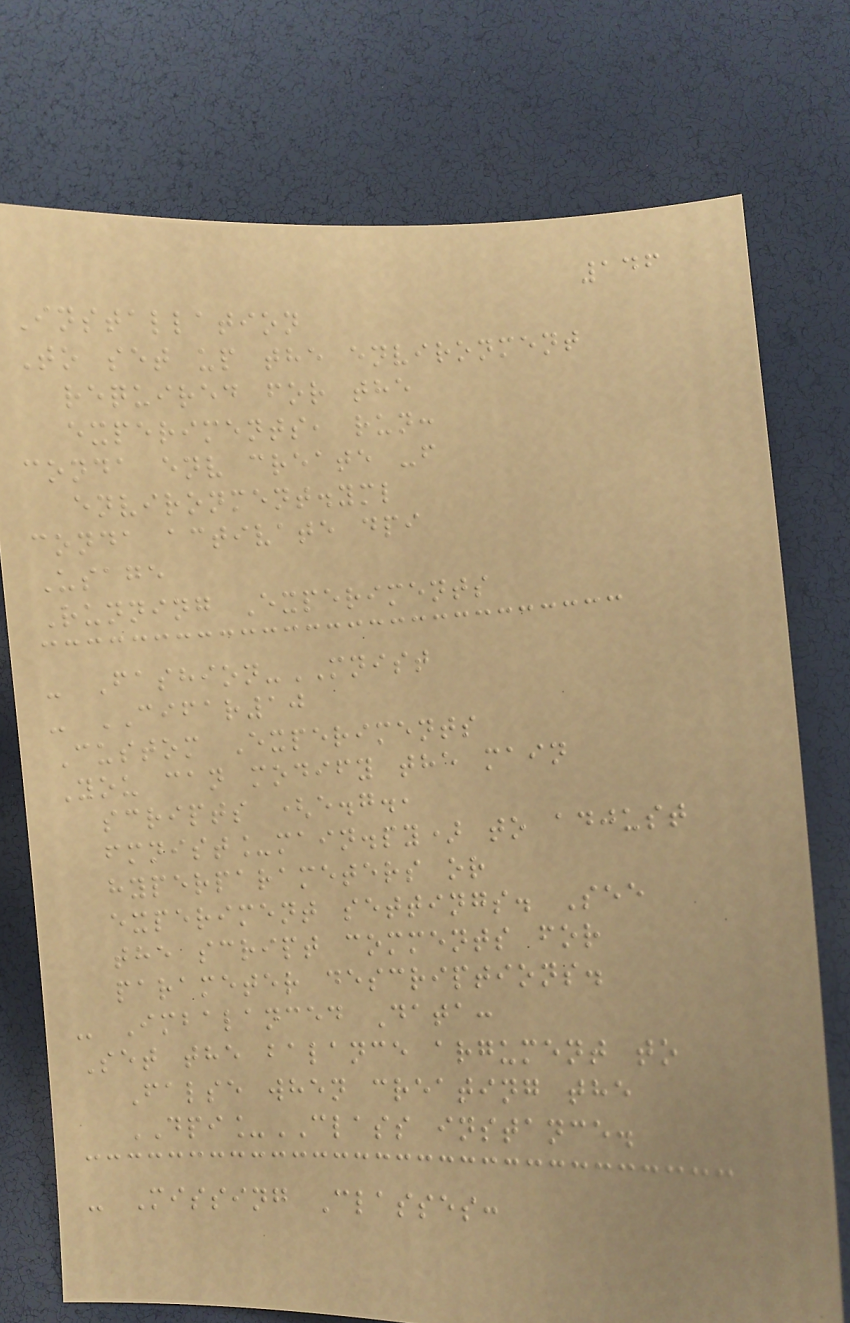146
Installation
To set up the environment
required for the
experiments, run:
conda env create -f
environment.yml
conda activate dpi
Usage
Running Experiments
- Fashion-MNIST
- CIFAR10
Custom Experiments
You can modify the main
scripts (e.g.,
fmnist_main.py) to adjust
hyperparameters or
experiment settings. See
the script comments for
parameter descriptions.
- Imbalanced Data:
Set the balance argument to
False when creating the
DPI_CLASS instance.
- Missing Classes:
